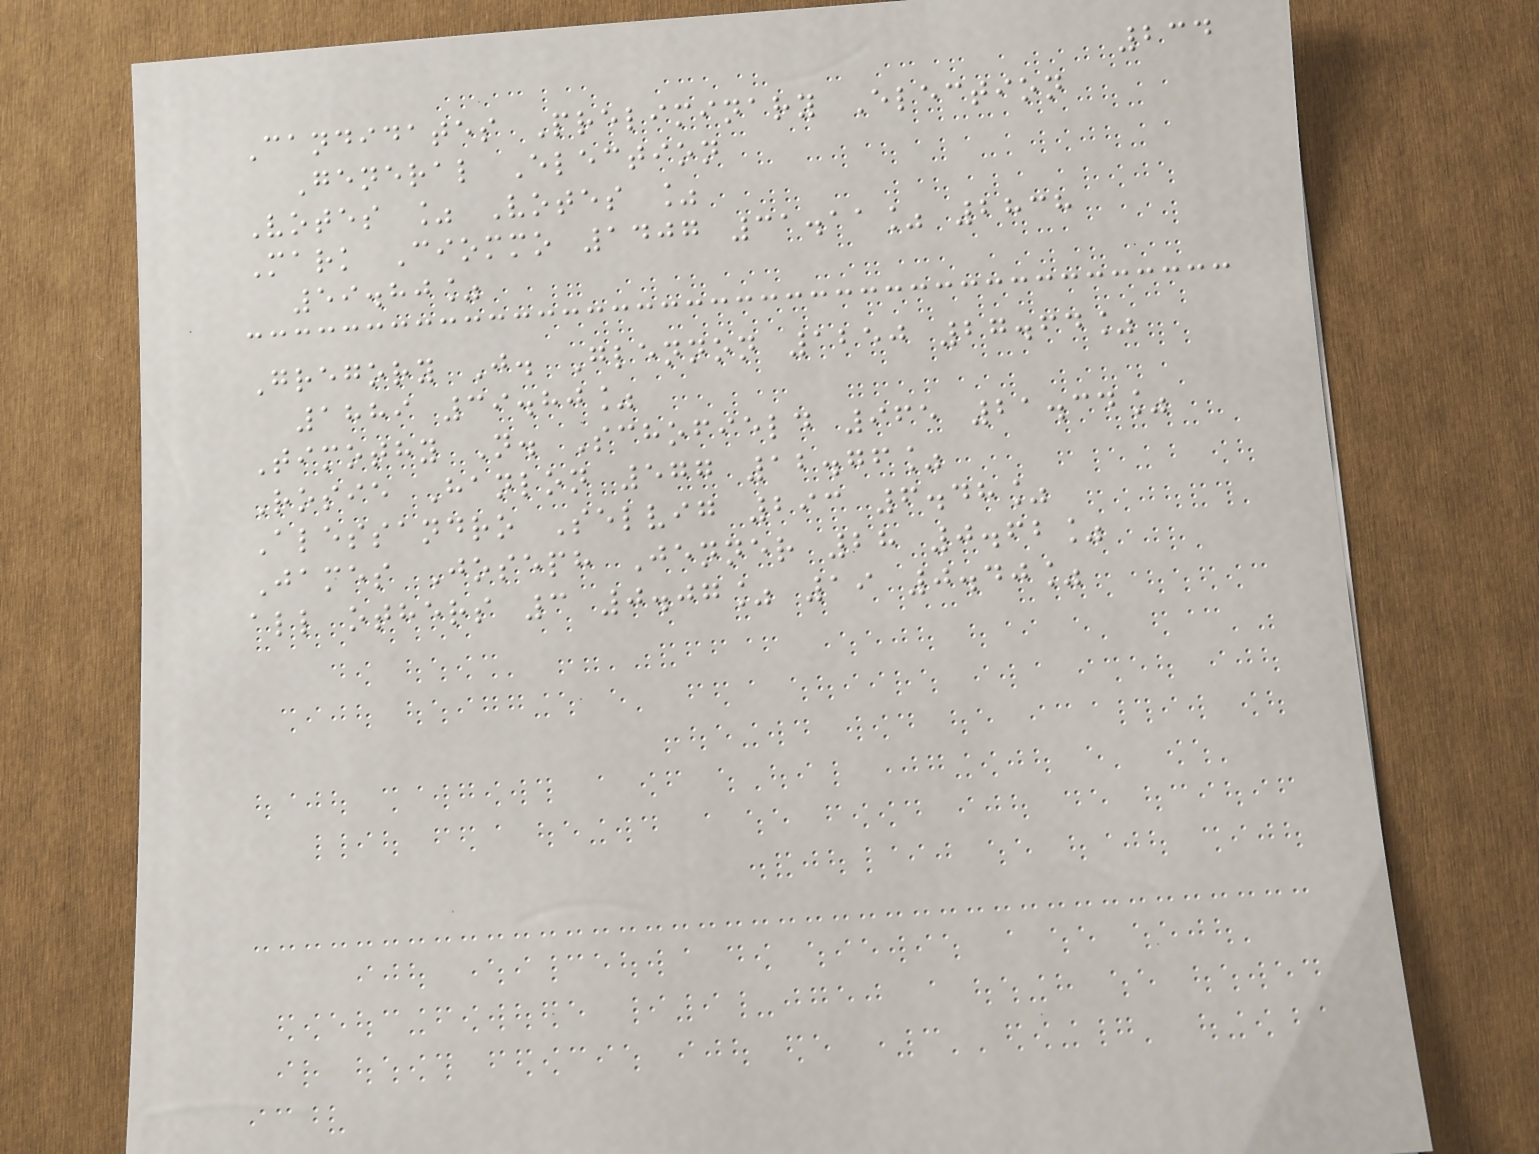234
Candidates Preliminary Election
General Election
Votes % Votes %
Mark Ciommo 1407 31.11% 2838
59.80%
Gregory J. Glennon 1250 27.64%
1889 39.80%
Timothy N. Schofield 965 21.34%
Rosie Hanlon 577 12.76%
Alessandro Selvig 293 6.48%
James Joseph Jenner 28 0.62%
all others 3 0.07% 19 0.40%
